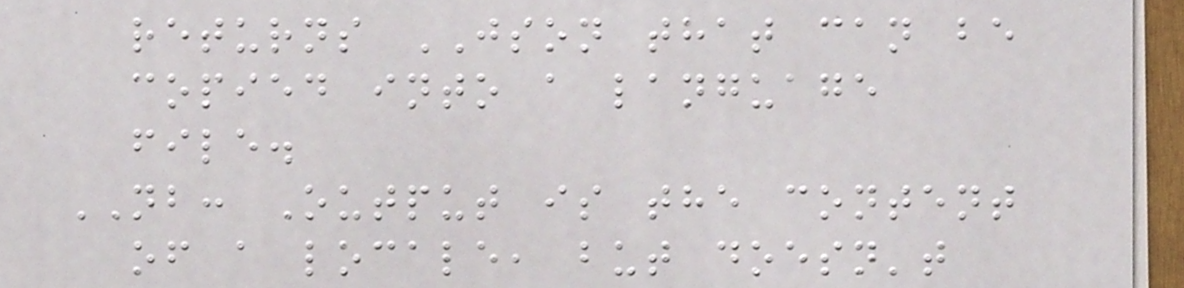returns JSON that can be
copied into a language
file.
NB: Output is the content
of a locale, but doesn't
